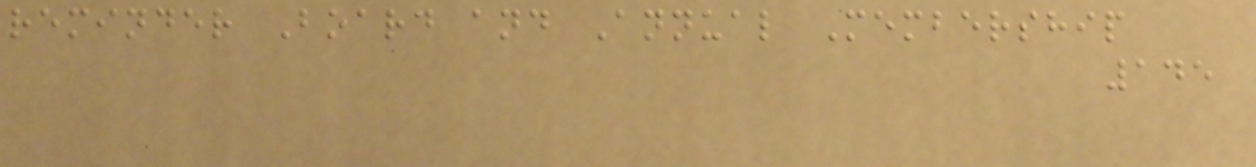reminder Board and Annual Membership
145
